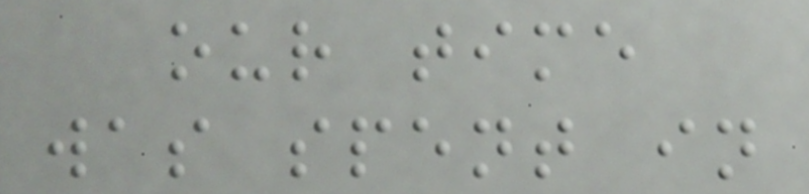our time
was spent in
